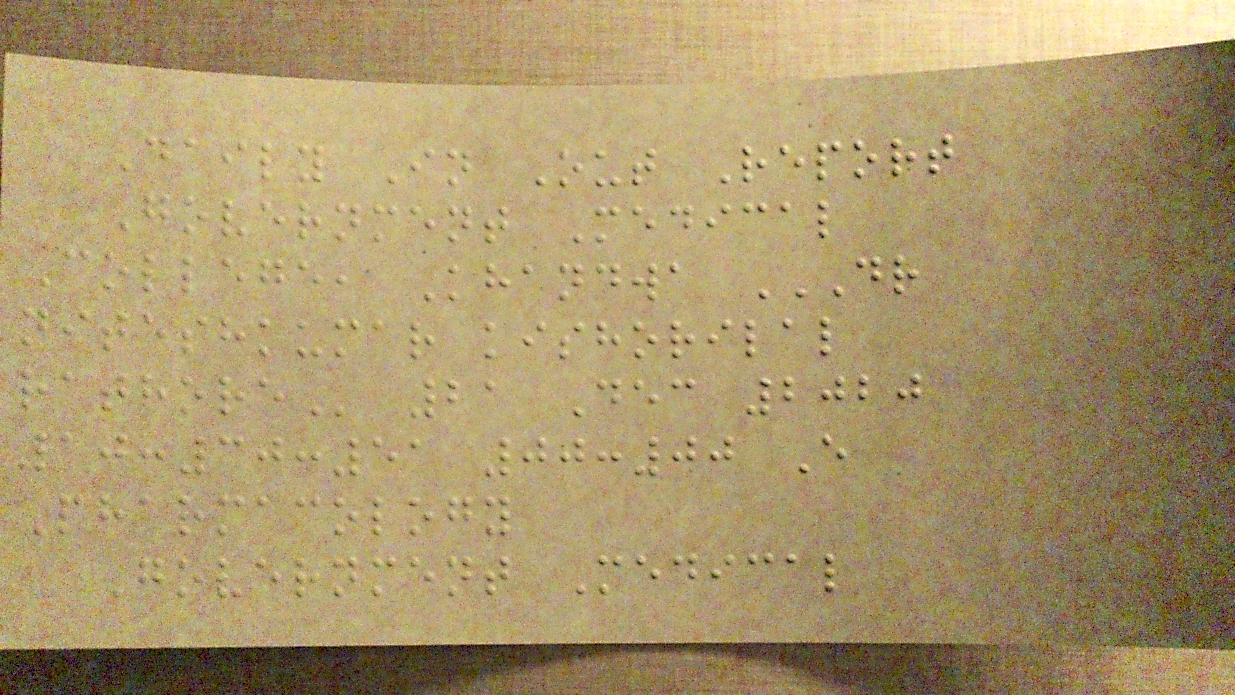Daily In Out Report
Government Medical
College, Khandwa DR
NITESHKUMAR KISHORILAL
RATHORE 21 Dec 2020
10:30:51 00:00 E
Pharmacology
Government Medical
